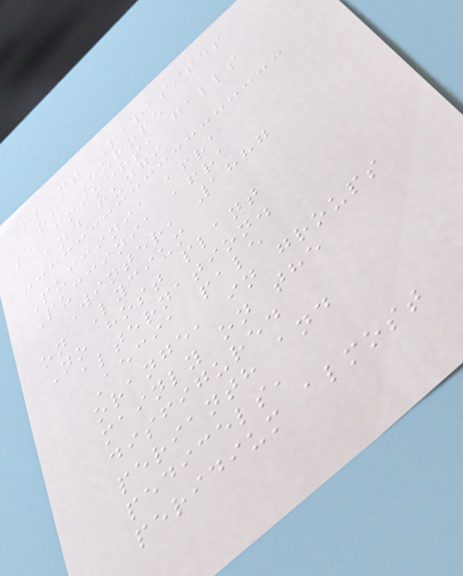Plant Parasites
of Europe
leafminers, galls
and fungi
Puccinia afra
Puccinia afra
Winter, 1887
on Lycium
No host plant
alternation.
Aecia pale
orange, in groups
mainly on the
disfigured
perianth and
pedicels,
peridium almost
